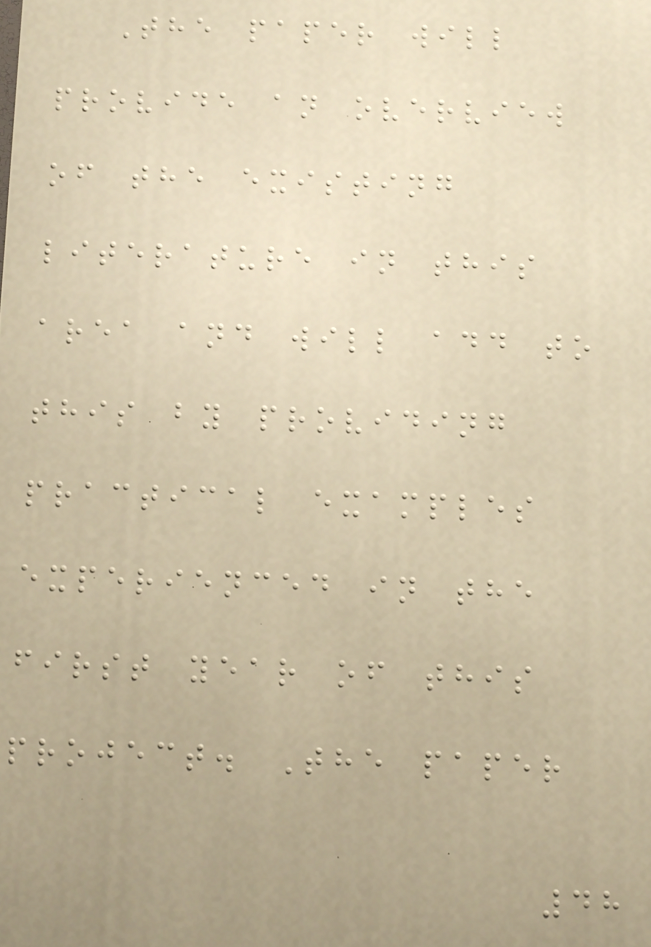The paper will
provide an overview
of the existing
literature in this
area and will add to
this by providing
practical examples
experienced in the
first year of this
project. The paper
48
